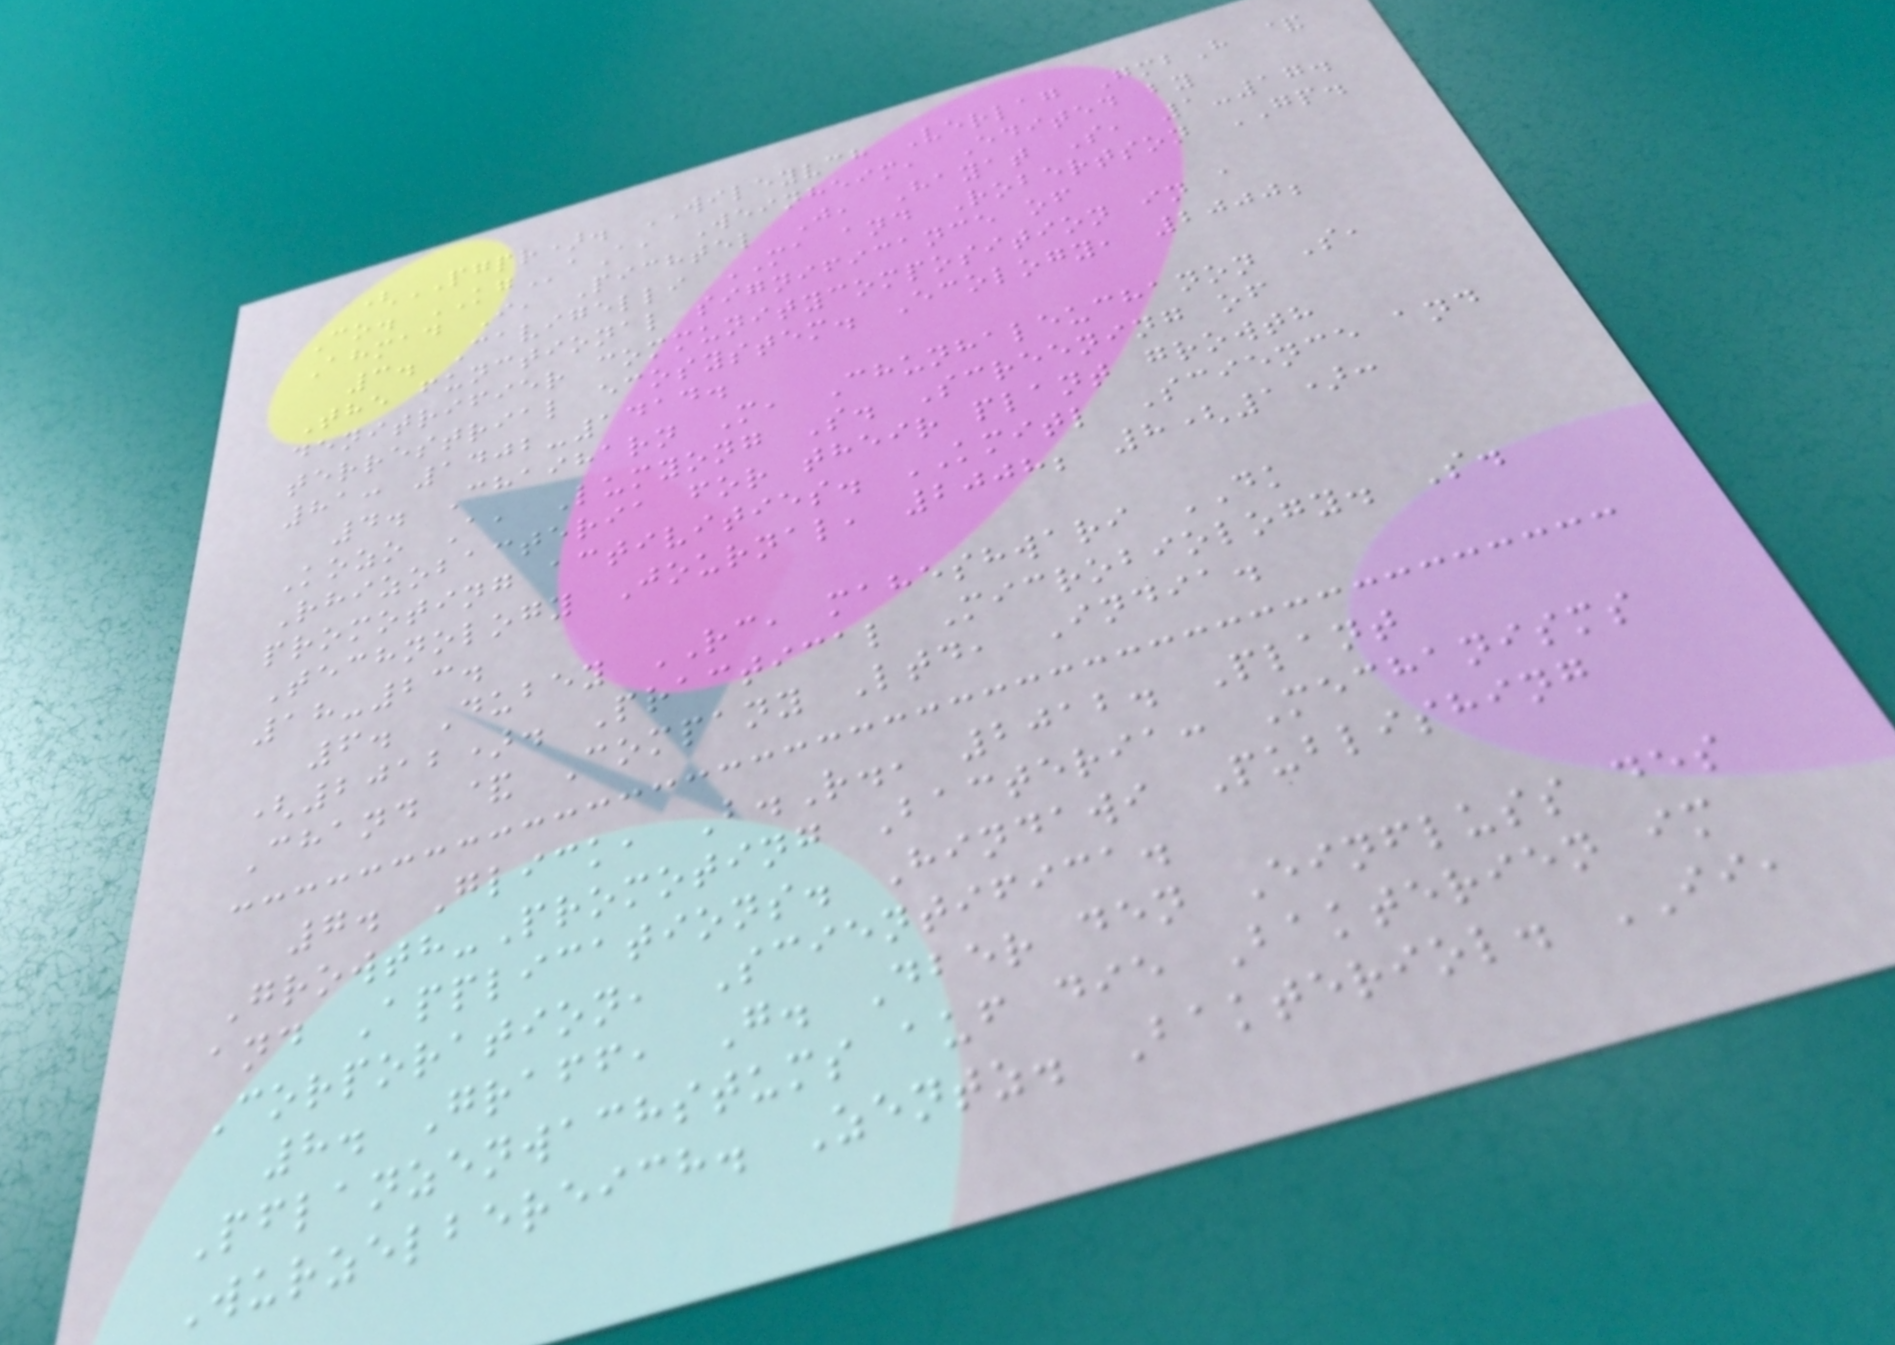(PGPR). WILEYVCH Verlag GmbH &
Co. KGaA, Weinheim, Edited by
Ahmad I, Pichtel J, Hayat S, 1-17.
3. Cavigelli MA and Robertson GP.
The functional significance of
denitrifier communitycomposition in a
terrestrial ecosystem. Ecology, 2000;
81: 1402-1414.
4. Chaiharn M, Chunhaleuchanon S,
Kozo A, Lumyong S. Screening of
Rhizobacteria for their plant growth
promoting activities. KMITL Science and
Technology Journal, 2008; 8(1):
18-23.
6. Dubey RC, maheshwari DK
(2012). Practical Microbiology. S.
Chand & Company Ltd, India.
7. Glick, B.R., 2012. Plant
Growth-Promoting Bacteria: Mechanisms
and Applications. Hindawi Publishing
Corporation, Scientifica.
8. Graff, G. Dber den Einfluss des
Pflanzenwachstums auf die Bakterien im
Wurzelbereich. Zentz. Bakteriol. II,
